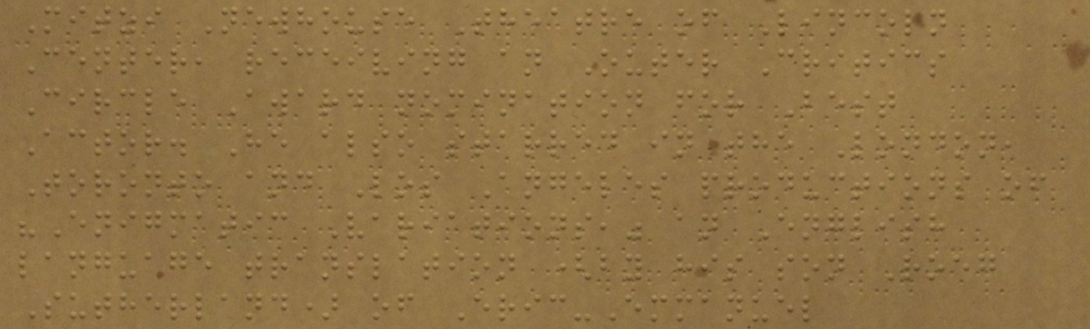Mitzi Newhouse Theatre of Lincoln
Center, receiving an Outer Critics
Circle Award nomination for Best
Actor. He also starred in the London,
Toronto and Los Angeles productions of
"Enigmatic Variations," an English
language translation (by his son Roeg
Sutherland) of Eric-Emmanuel
